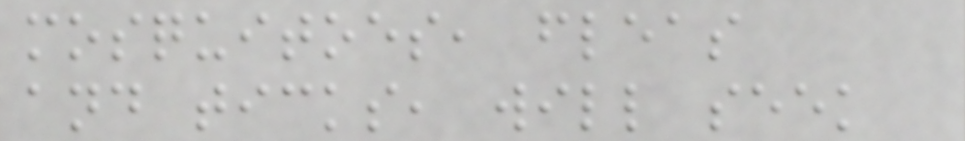mosquitoes, fleas
and ticks, will seek
